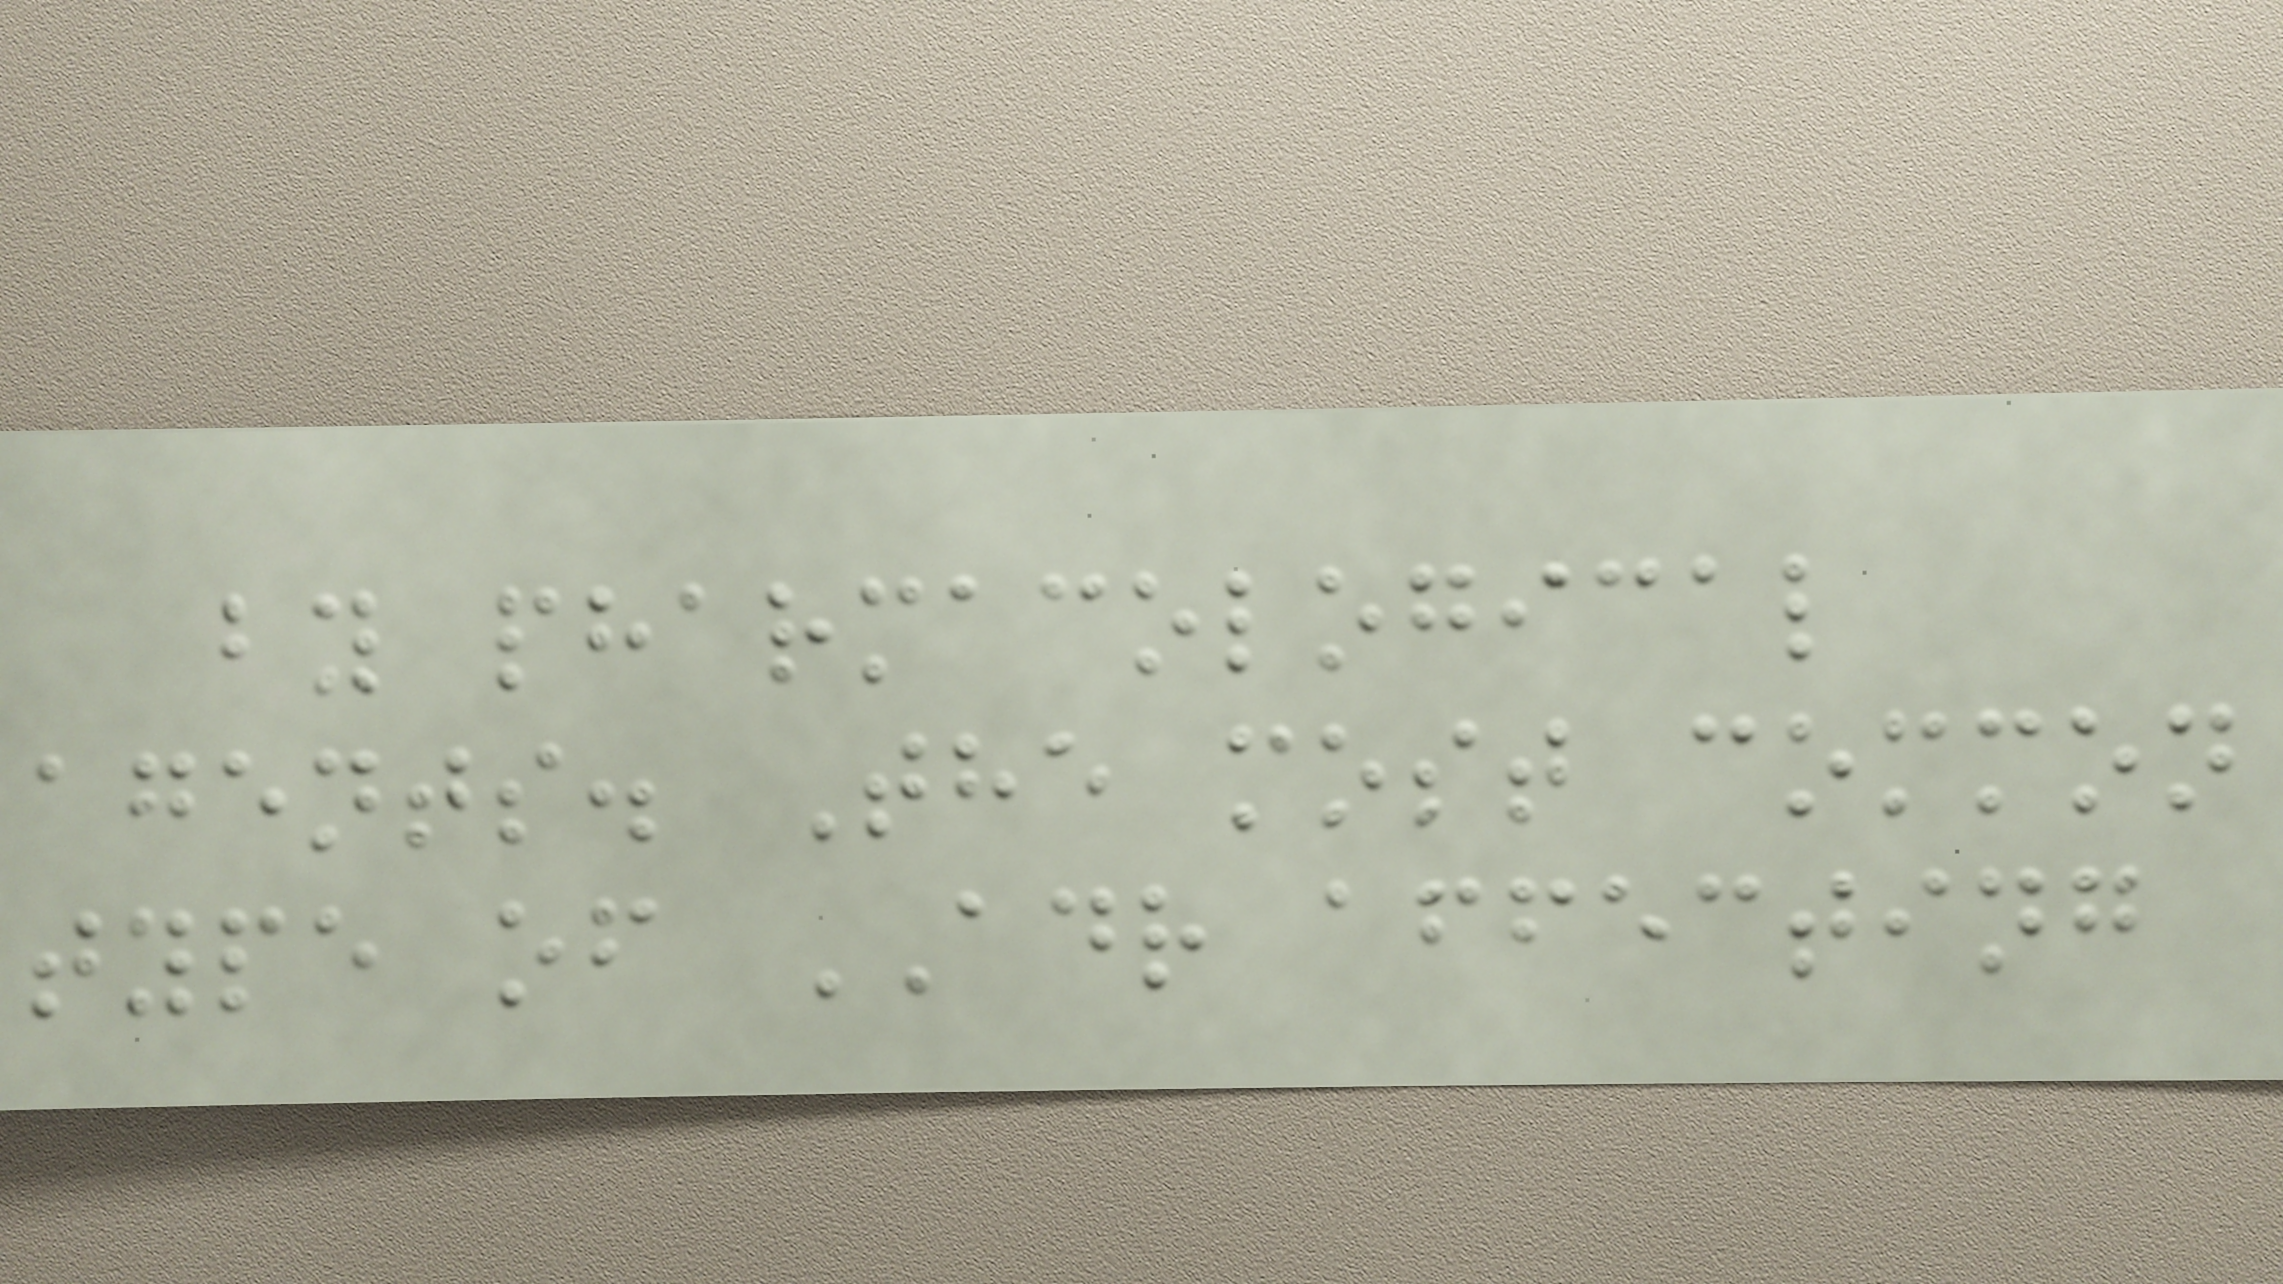by pharmacological
agents. The most common
type of ADR affecting
